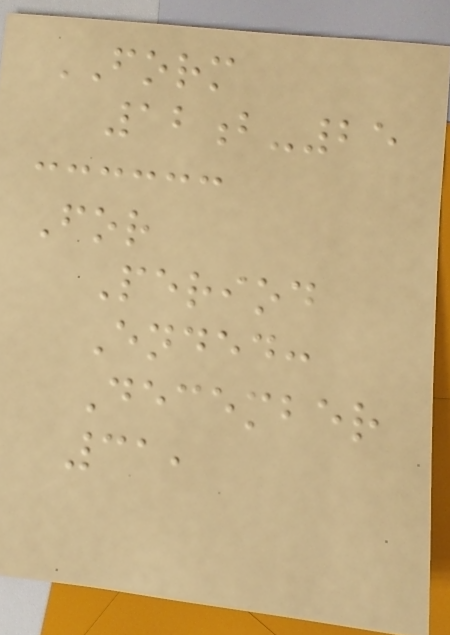FORM
12b-25
For
Period
Ended:
December
31,
